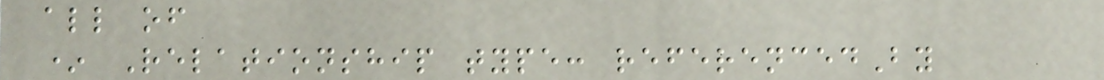all of
* Relationship type: referencedBy
